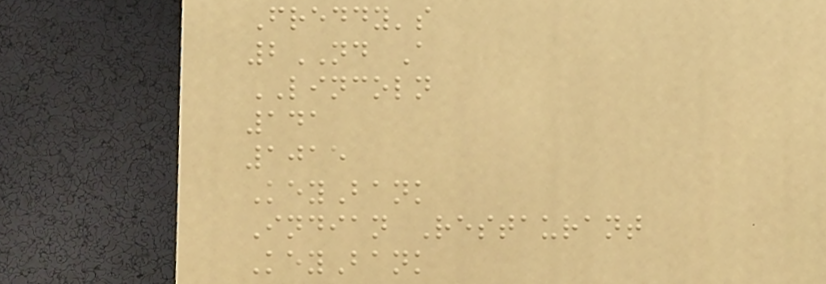Freddy's
2ND A
LINCOLN
141
1015
KeyBank
Indian Restaurant
KeyBank
